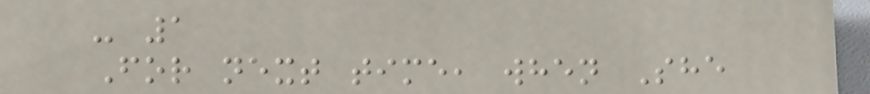- 1
For next time, when She
